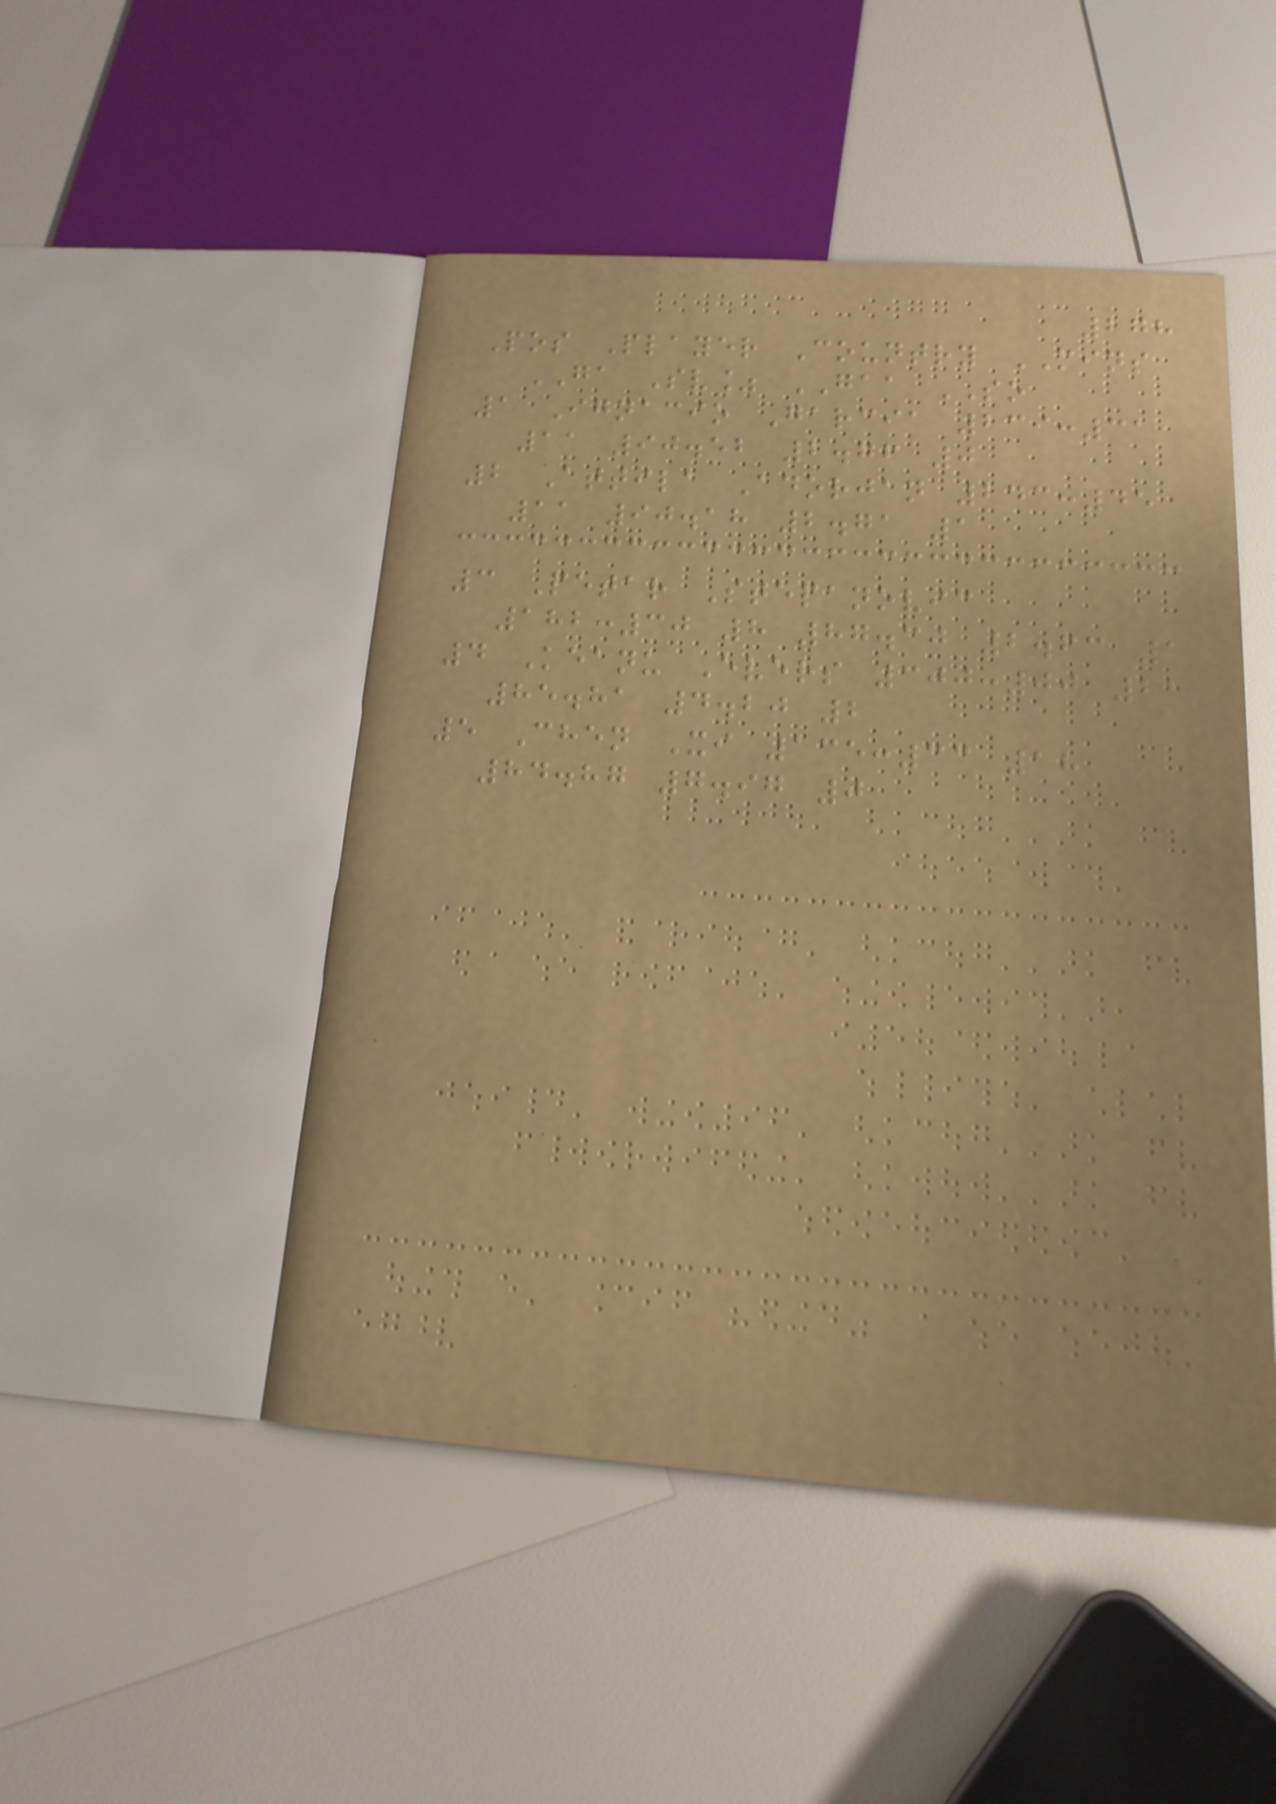278
Pos Player Country MINS
GA Sv% GAA SO
1 Ignacio Garcia 239:31
11 90.52 2.76 0
2 Attila Adorjan 243:45
11 90.18 2.71 1
3 Petar Stepanovic
182:30 8 87.30 2.63 1
4 Keanu Evers 300:00 21
85.81 4.20 2
5 Chen Xi 135:33 18
84.87 7.97 0
